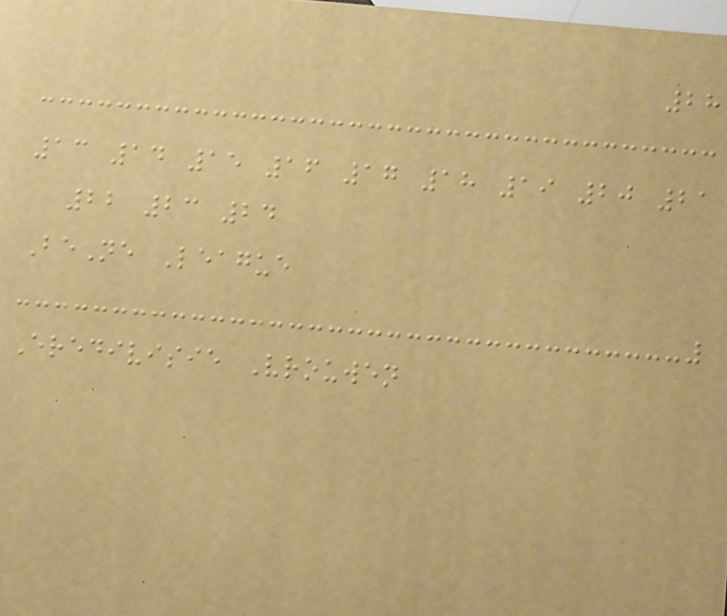28
13 14 15 16 17 18 19 20 21
22 23 24
BeNe League
Eredivisie Vrouwen
